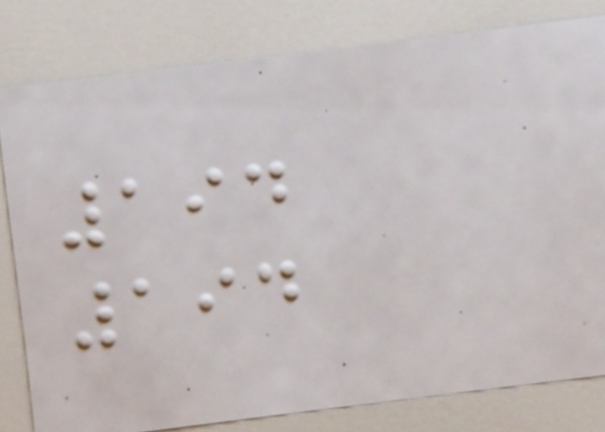194
194
